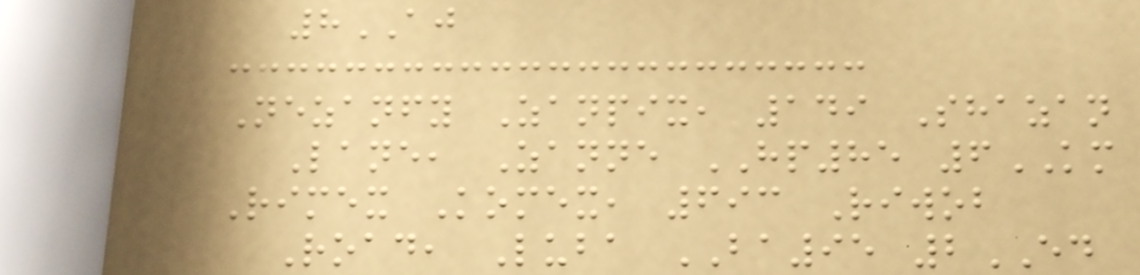8AJ
Nezanfy Zanpix, 149 Shazan
Lane, Zanne HP85 6KM
Rimex Komex, 693 Riwob
Road, Luba BA95 2ED
